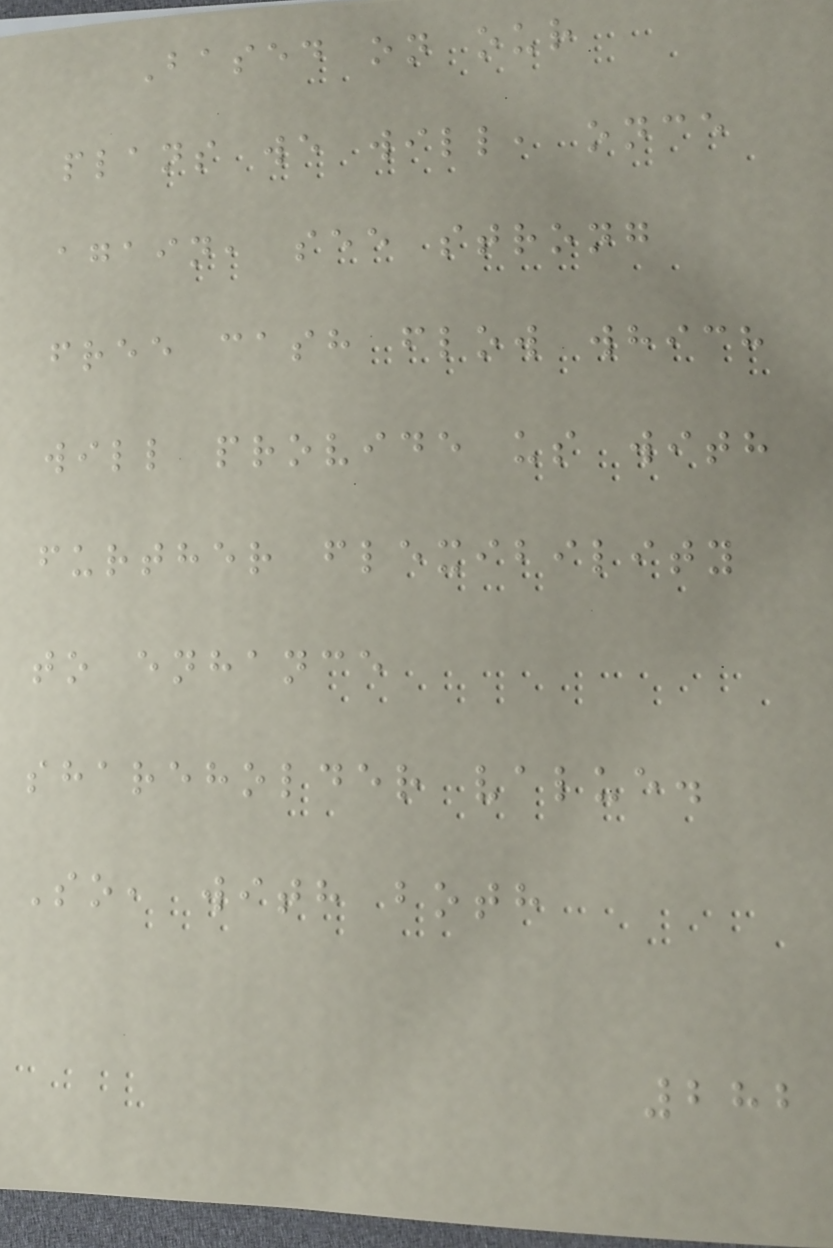Based on our
plans we will, once
again, see strong
free cash flow which
will provide us with
further flexibility
to enhance
shareholder value.
So, with both
282
